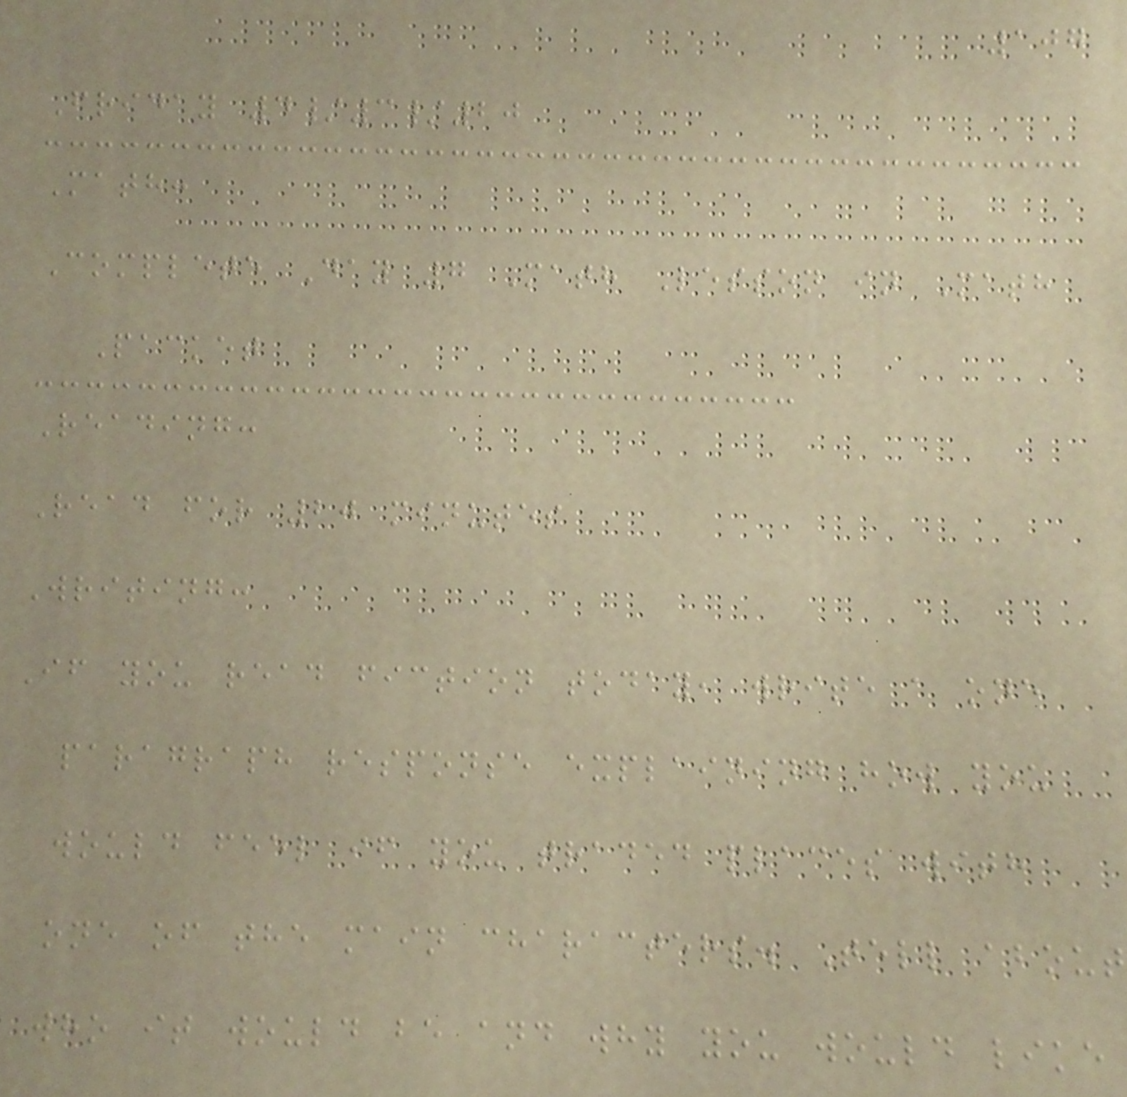107
Friday 4/3/20
Math:
Complete Day 7 Math Lesson in Math
Packet
Reading:
Read for 20 minutes
Writing:
If you read fiction today, write a one
paragraph response explaining how you
would feel if you traded places with
one of the main characters. Tell about
who it would be and why you would like
